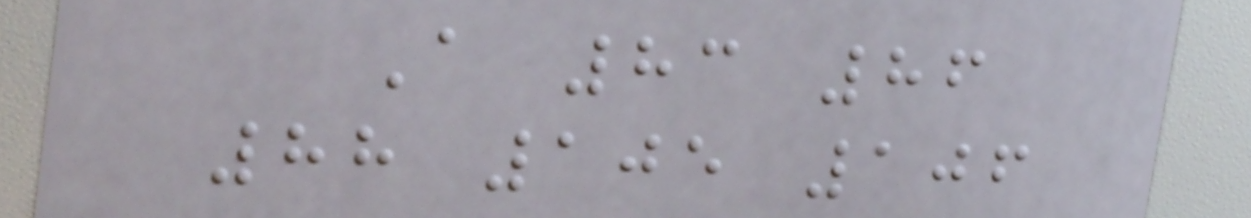A 83 86
88 105 106
